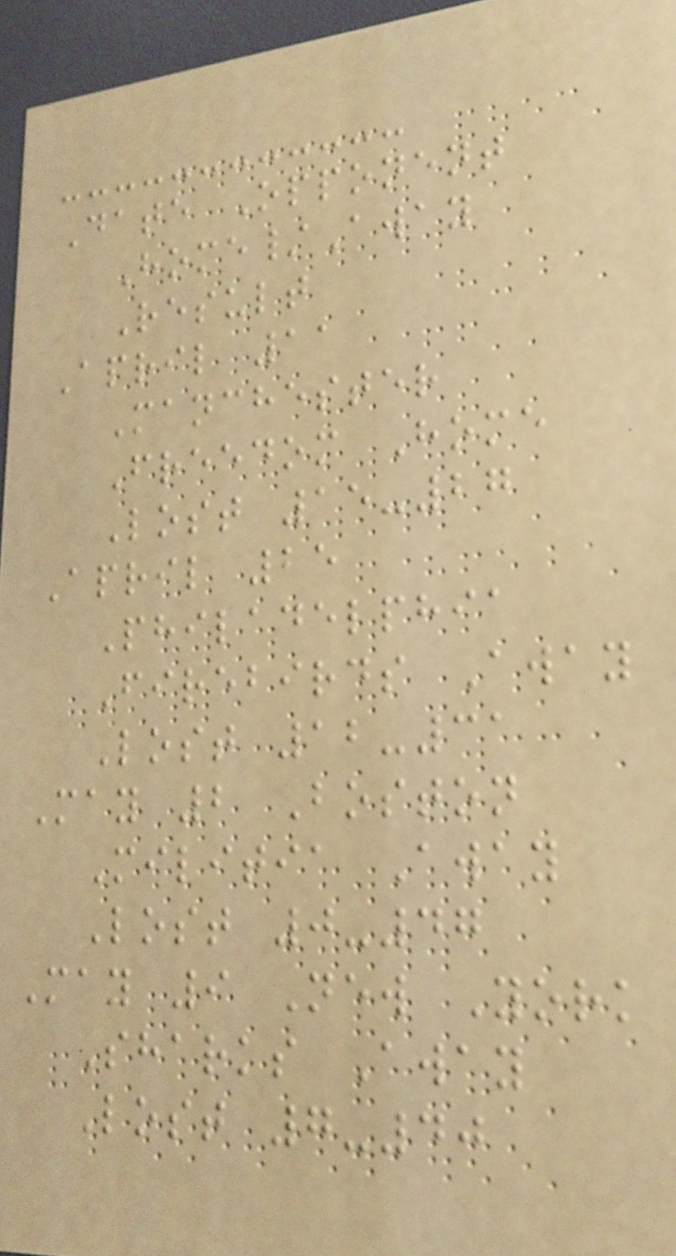Date Opponent
Home/Away
Result
April 11
Manchester
Freedom Home
Lost 15-27
April 25
Philadelphia
Firebirds Away
Lost 12-31
May 2 Boston
Militia Away
Lost 0-47
May 9 New York
Sharks Away
Lost 7-40
